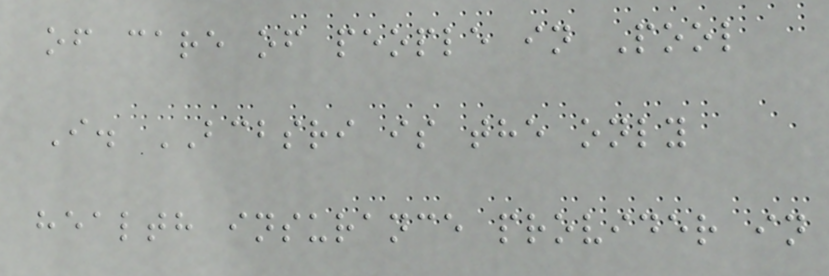of care of people in Pool
I. BCBSRI is the only
health insurance provider in
